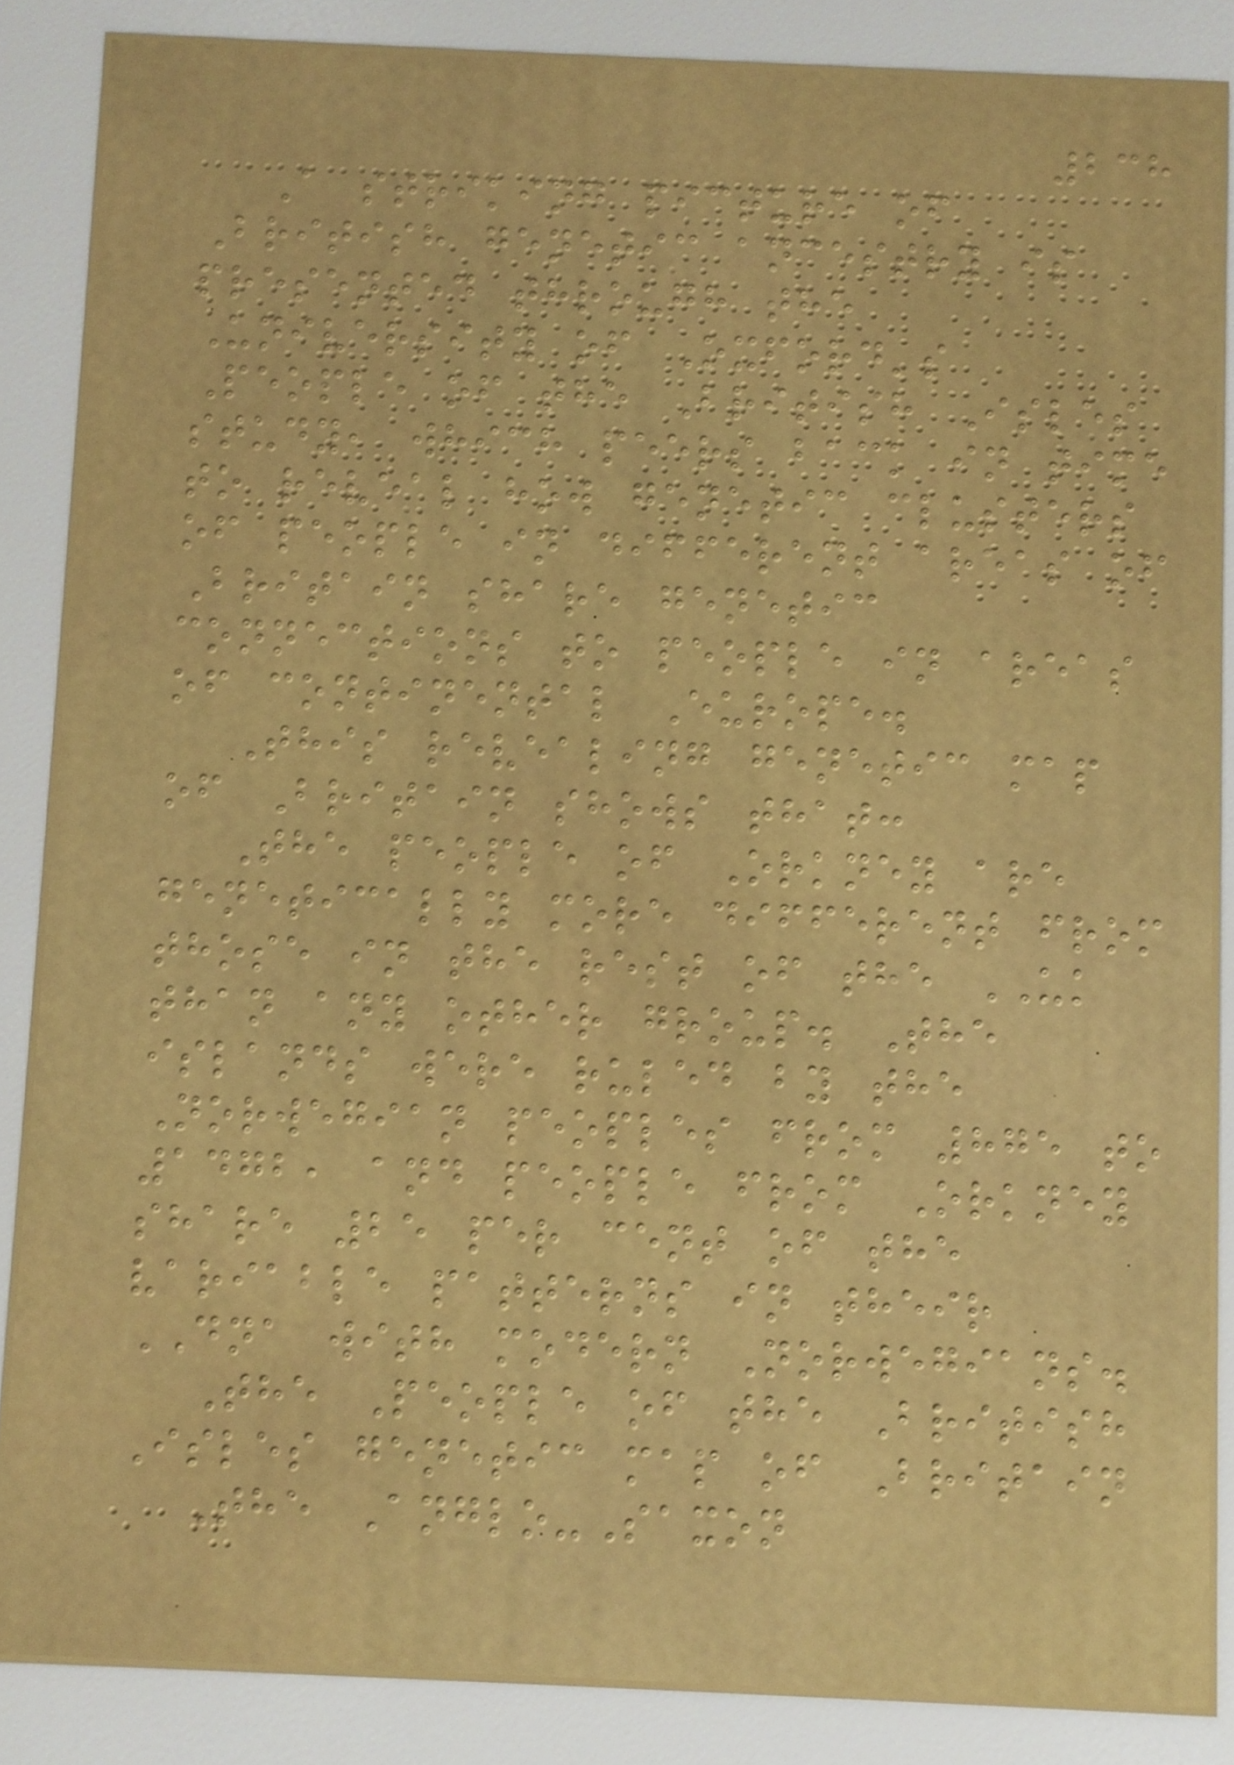238
A striking picture of
British genetic ancestry is
presented through the
University of Oxford's
People of the British Isles
study, which peers back in time
to reveal how genetic clusters
of people in different areas of
Britain share genetic
connections to people in areas
of continental Europe.
This revealing genetic map
of Britain shows that:
The people of Orkney are
genetically more different from
those in the rest of the UK
than any other group. The
islands were ruled by the
Norwegian peoples from 875 to
1472, and people from Orkney
share 25 per cent of the
variable patterns in their
DNA with modern Norwegians.
The People of the British
Isles genetic map of Britain
The Anglo-Saxon
